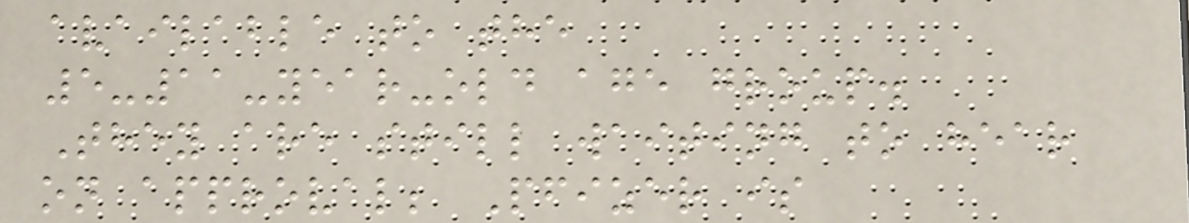available to the
5-11-year-old age group.
They are still waiting to hear
on approval; Pfizer is
